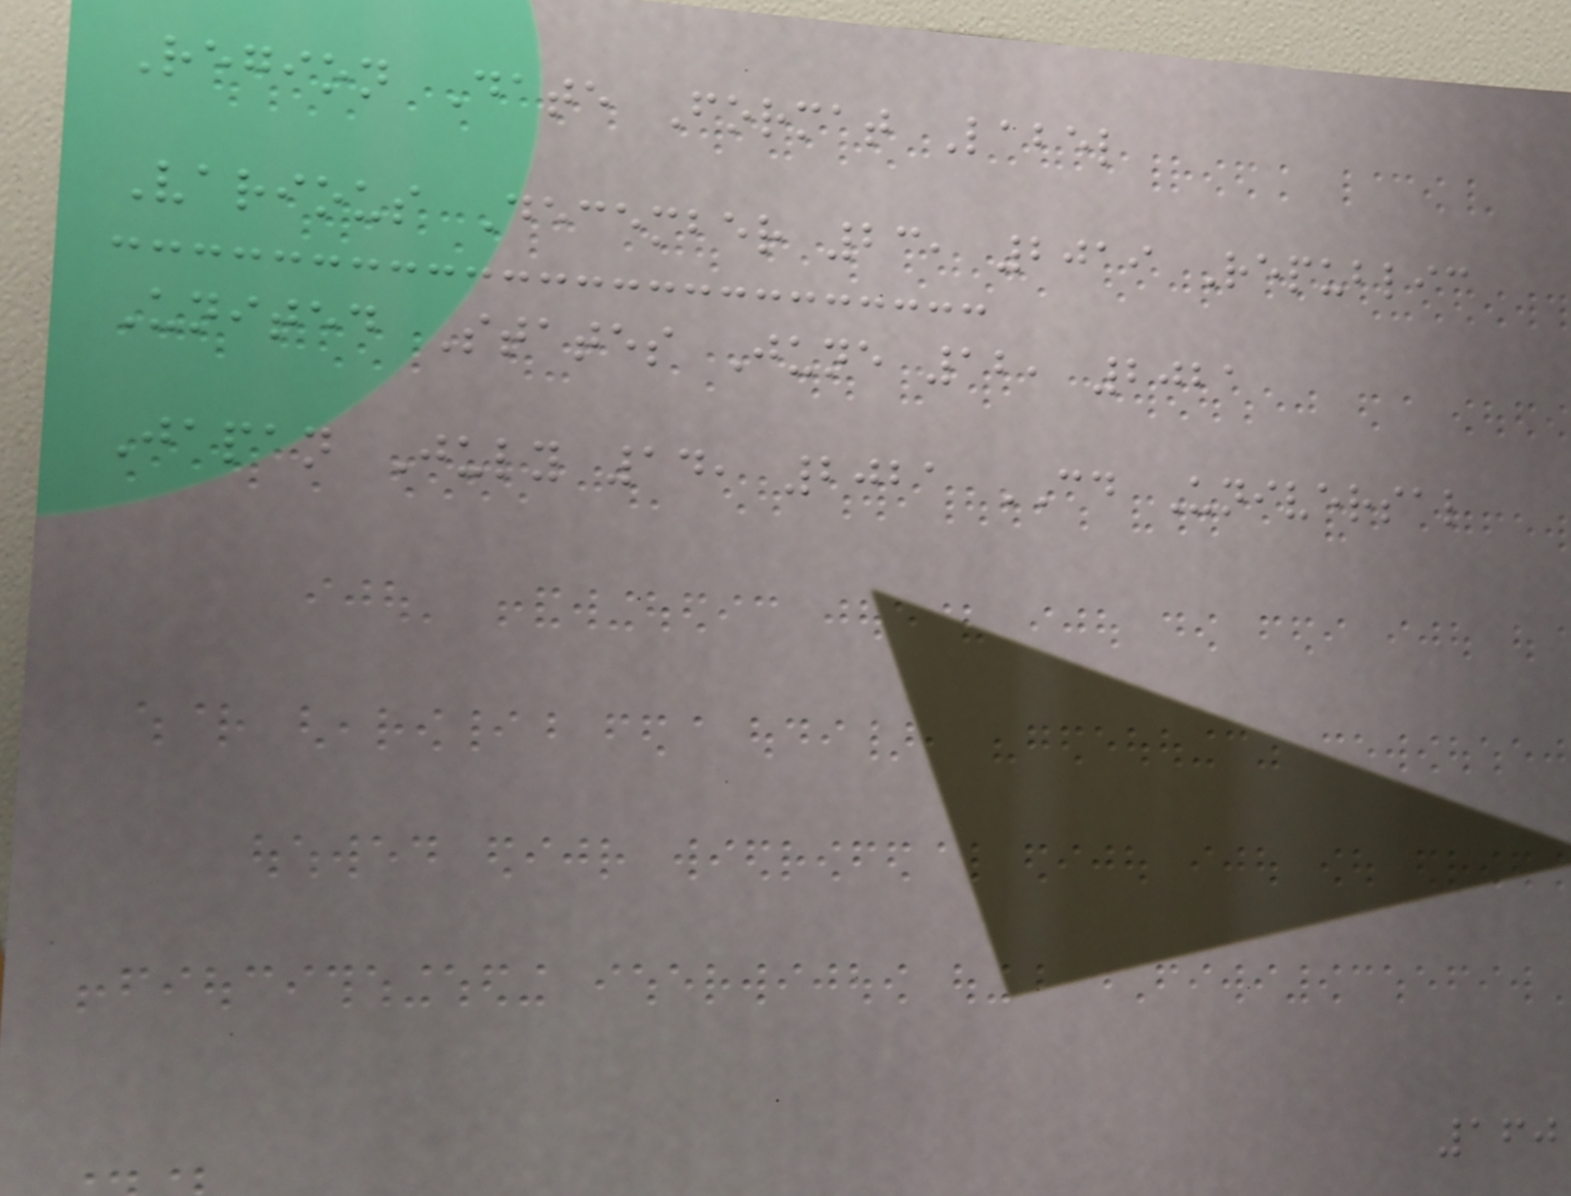Region Date Format Label
Various December 23, 2019 Republic
United States June 12, 2021
Japan July 14, 2021 CD Universal
160
